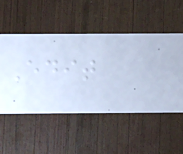Edit
